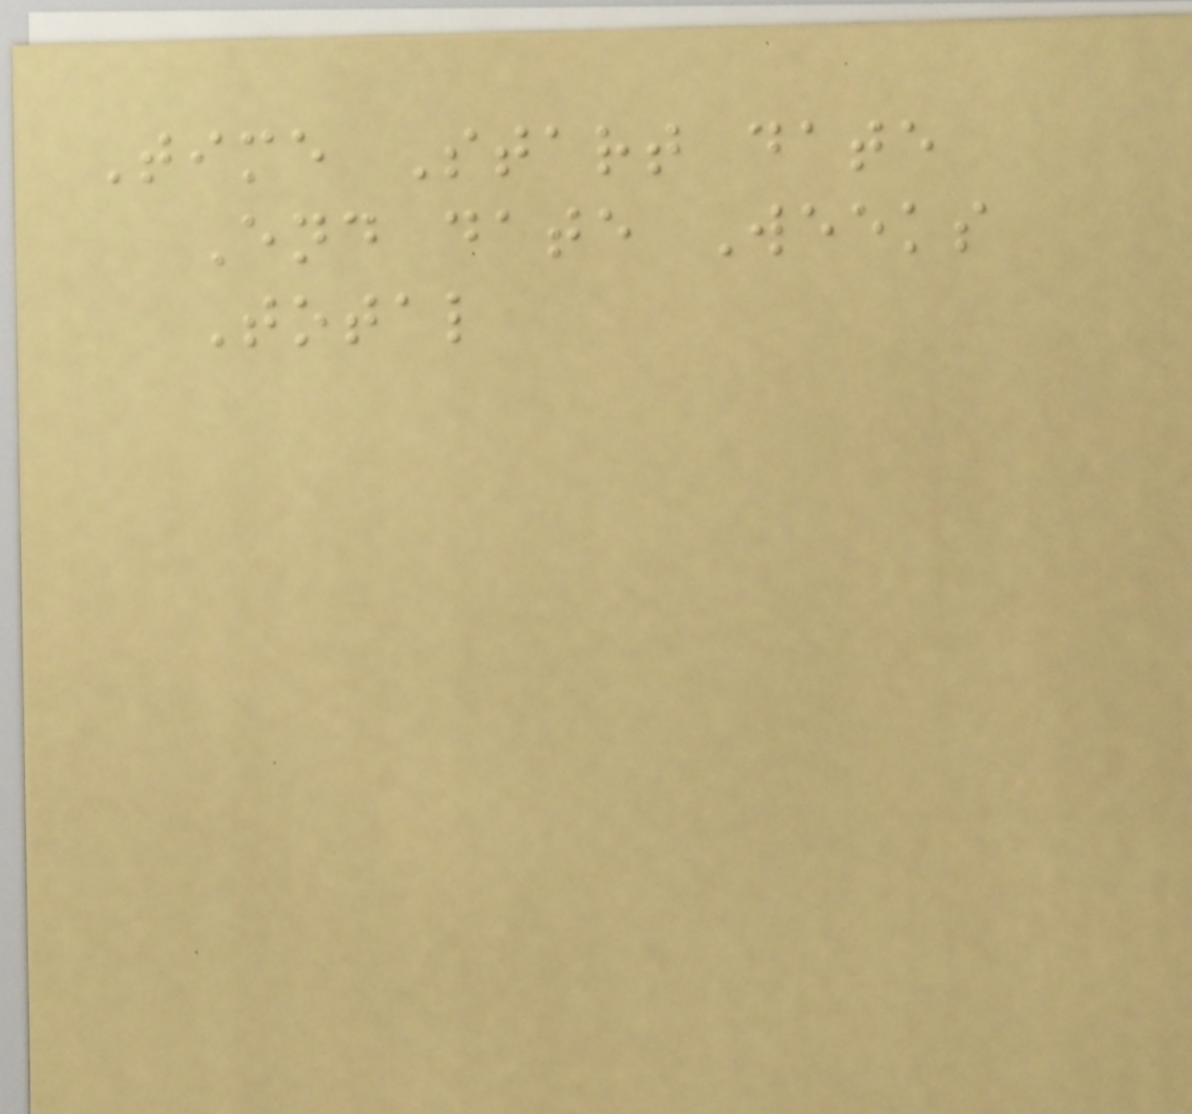Time Start date
End date Weeks
Total
